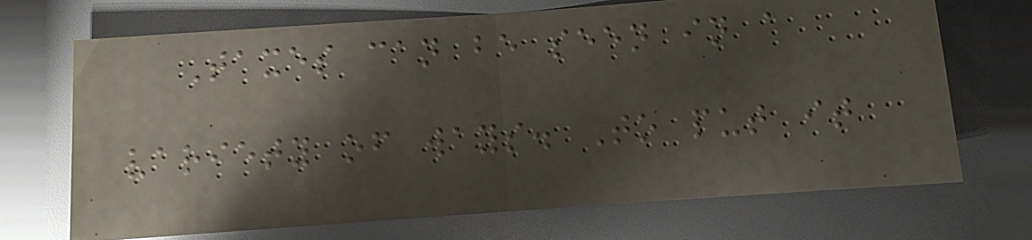Taxes can be seen in a
variety of ways. To put it
